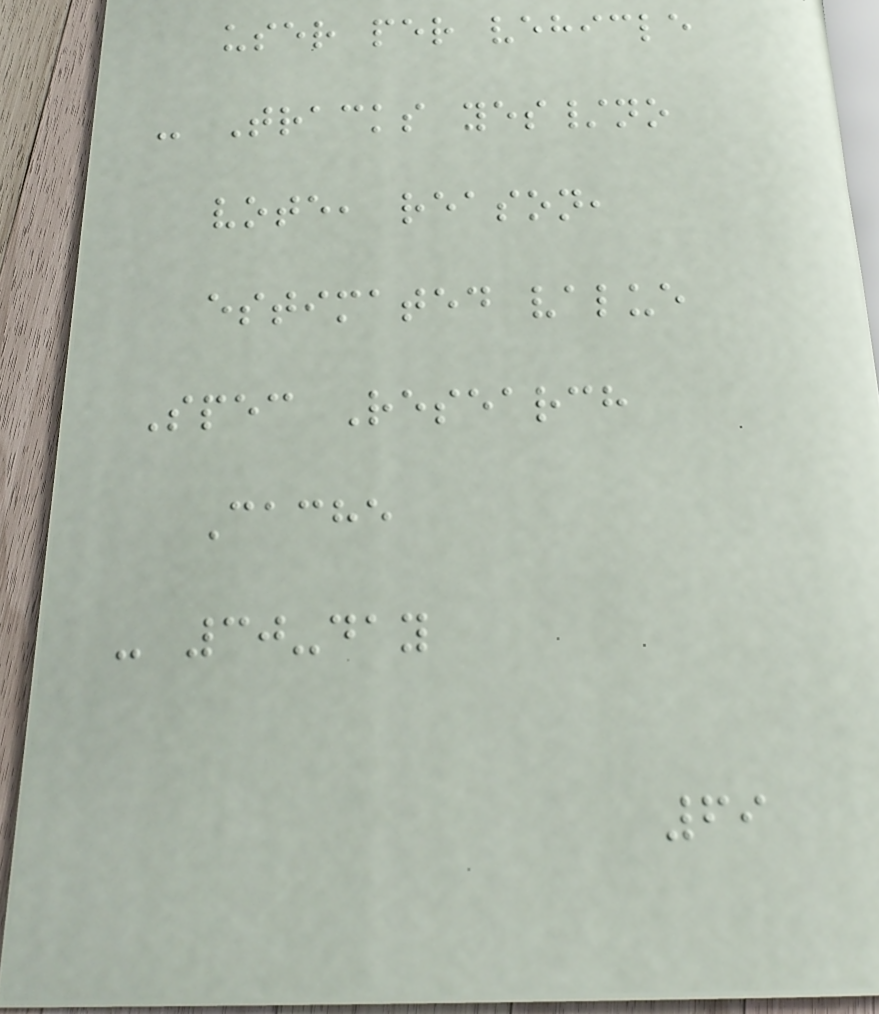user per vehicle
- Tracks yes/no
vote, reason,
estimated value
Spec Research
Cache
- 30-day
69
